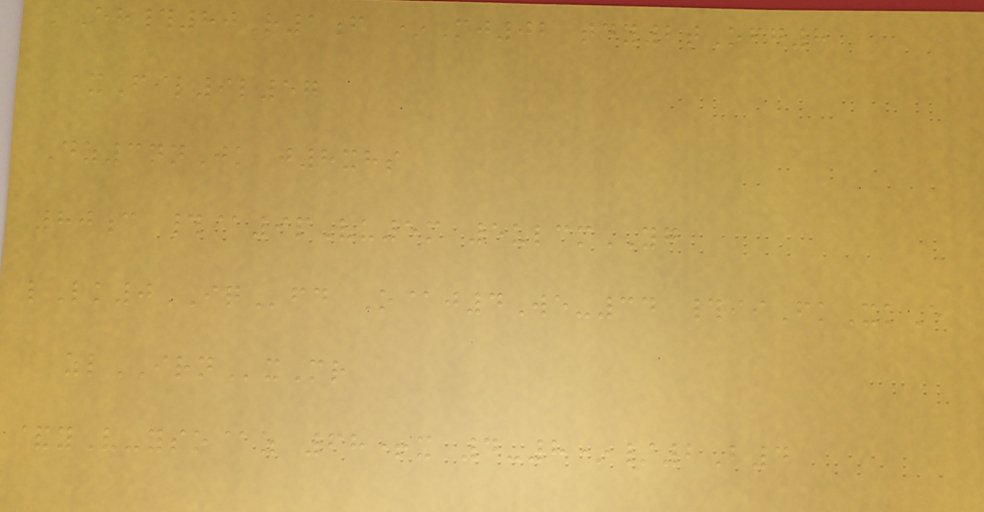kEh#80R1f *Mj02 tdy2tOfg8
xFil9l57
Dz3nnJk j8xhs
80c #@9pVu5m 5ulcmYG
lLk0IQfd O@j4We-34 #iiFkXkE
zlIRNxMr
&yV-yso@z 68+x 4-8*/2B4
